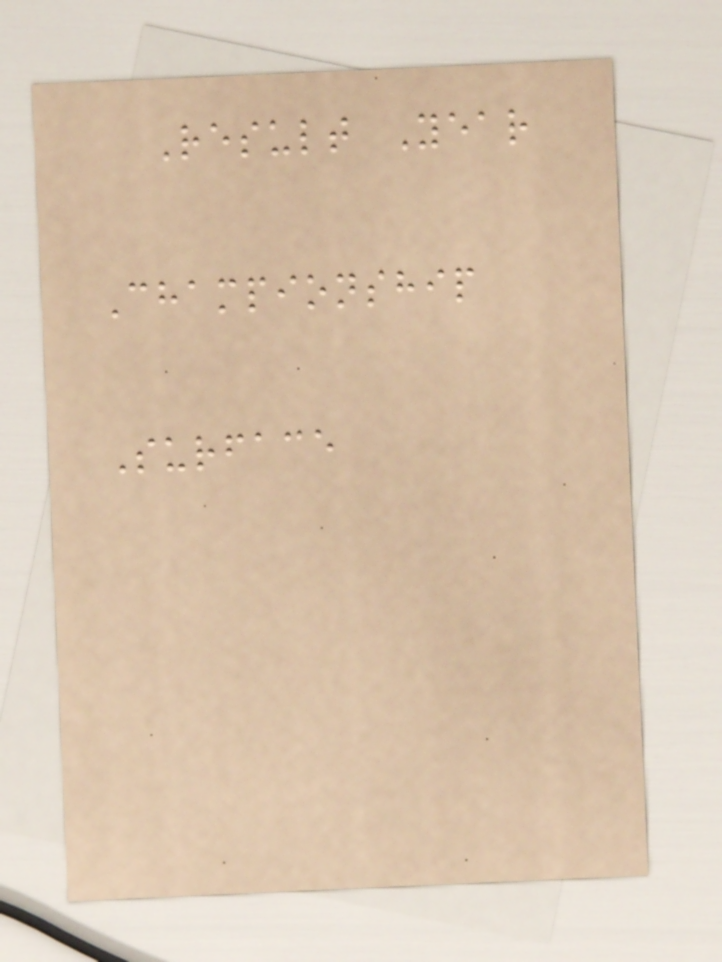Result Year
Championship
Surface
